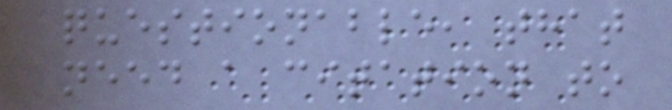questionable, that
need a citation to
